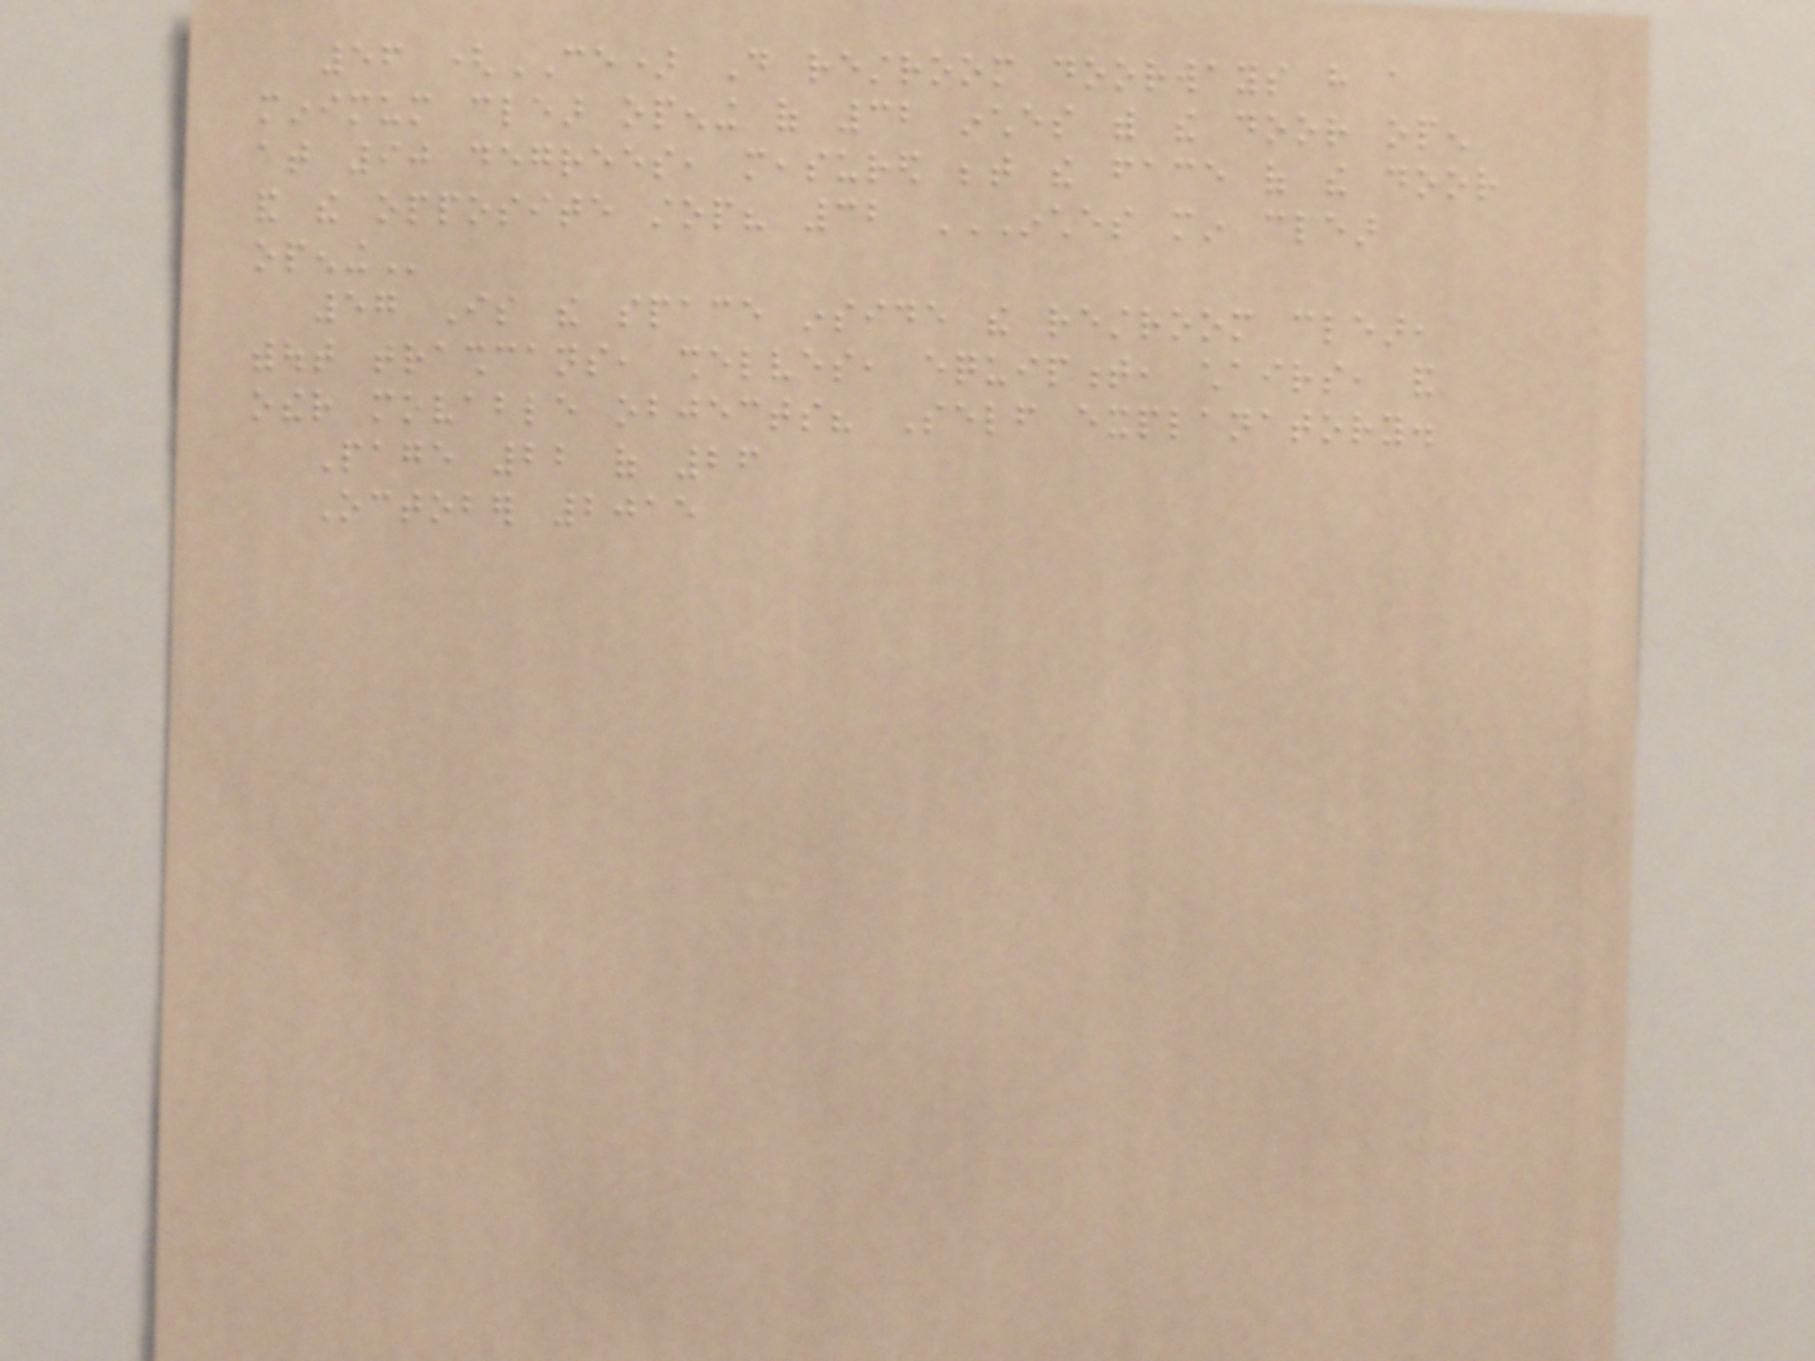56 (CE) Do restroom doorways have a
minimum clear opening of 32 inches with the door open
at 90 degrees, measured between the face of the door
and the opposite stop? 32 INCHES MIN CLEAR
OPENING
57 Is the space inside the restroom clear,
without trashcans, shelves, equipment, chairs, and
other movable objects? Self explanatory.
Page 22 of 26
October 2015
